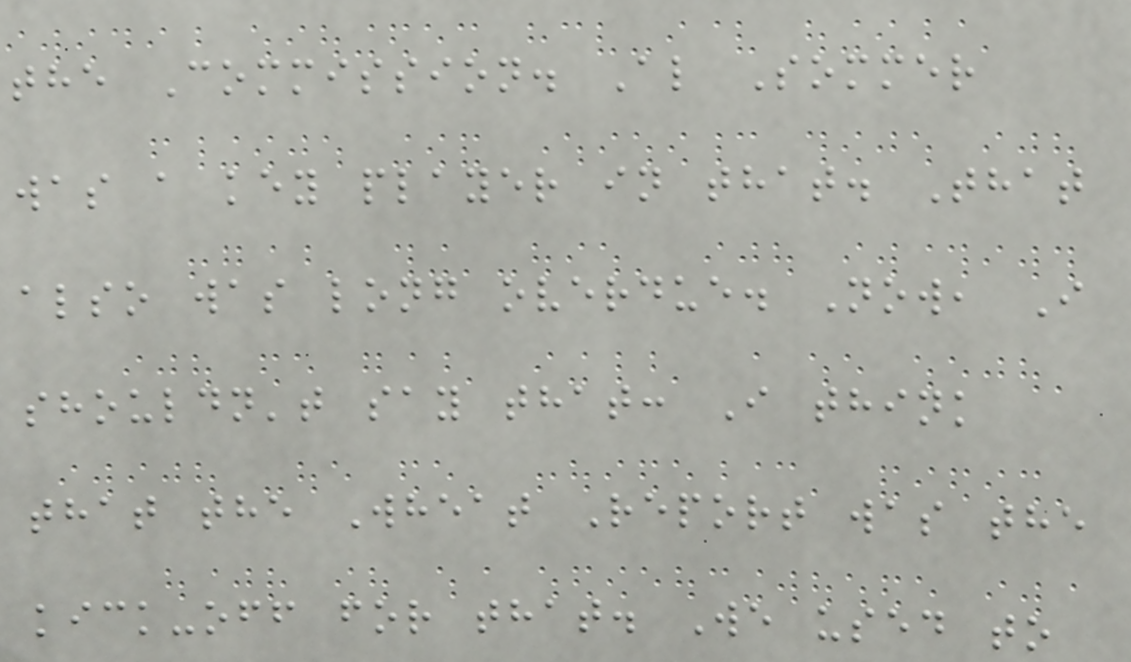the Commission. Al Sommer
was a key player in that. That
also was long overdue. Now, I
shouldn't say that: I think
that the Wheat Report was the
kick-off for that. We used to
